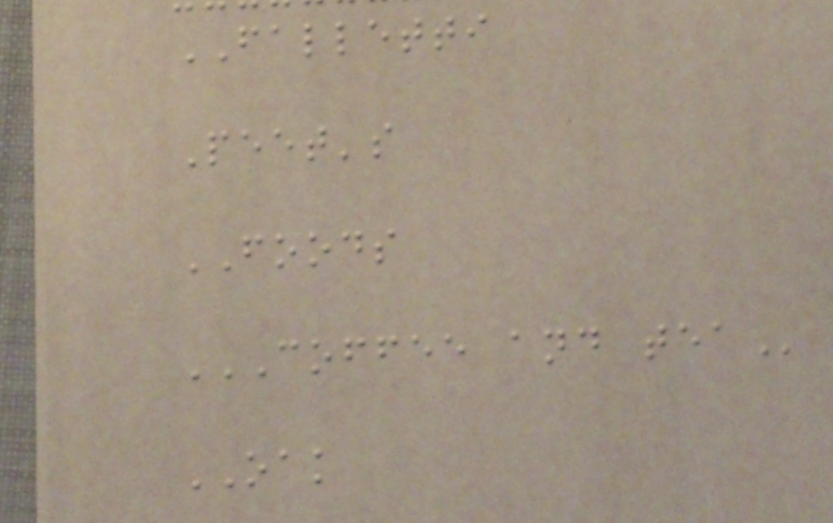FALLETTI
Peet's
FOODS
COFFEE AND TEA
OAK
